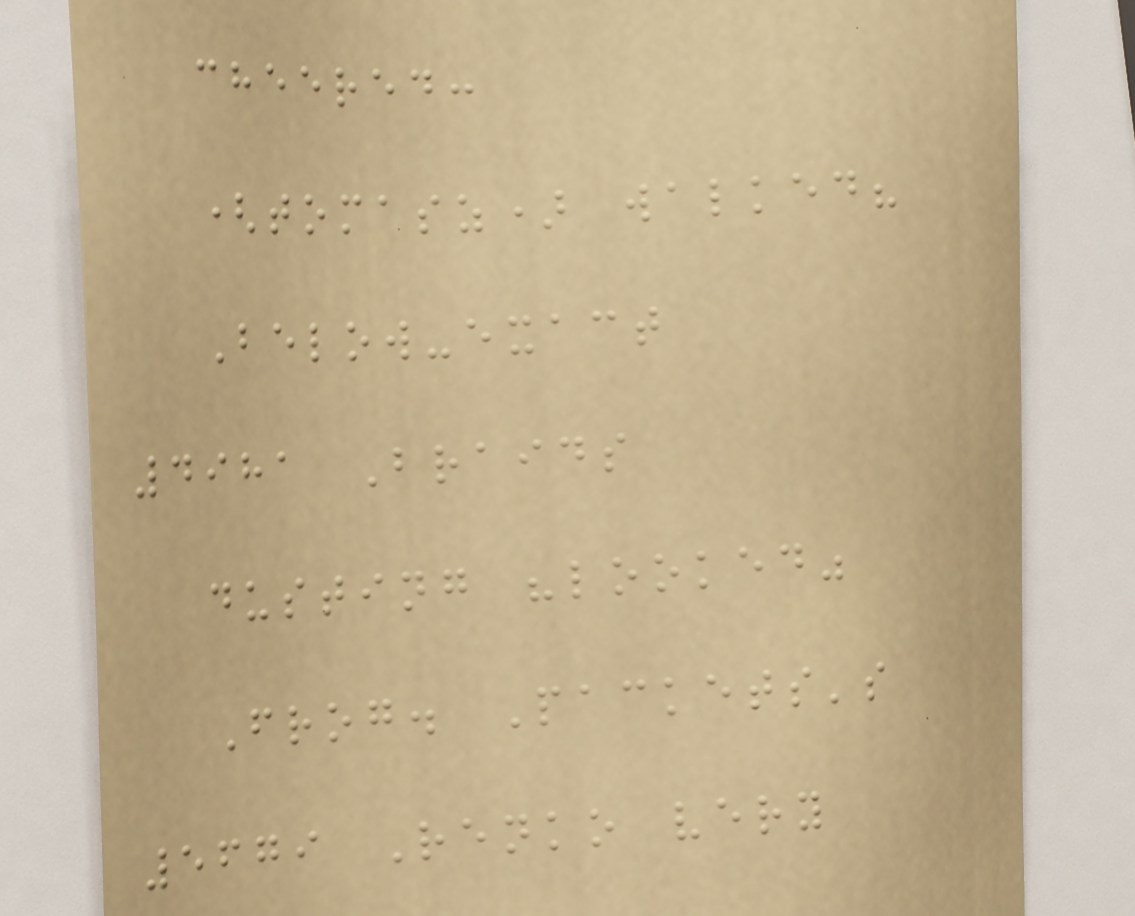cheered:
(tomasz) walked?
Below-exact
4981 Braids
dusting "looked"
Frog. Packets's
5679 Renko very
